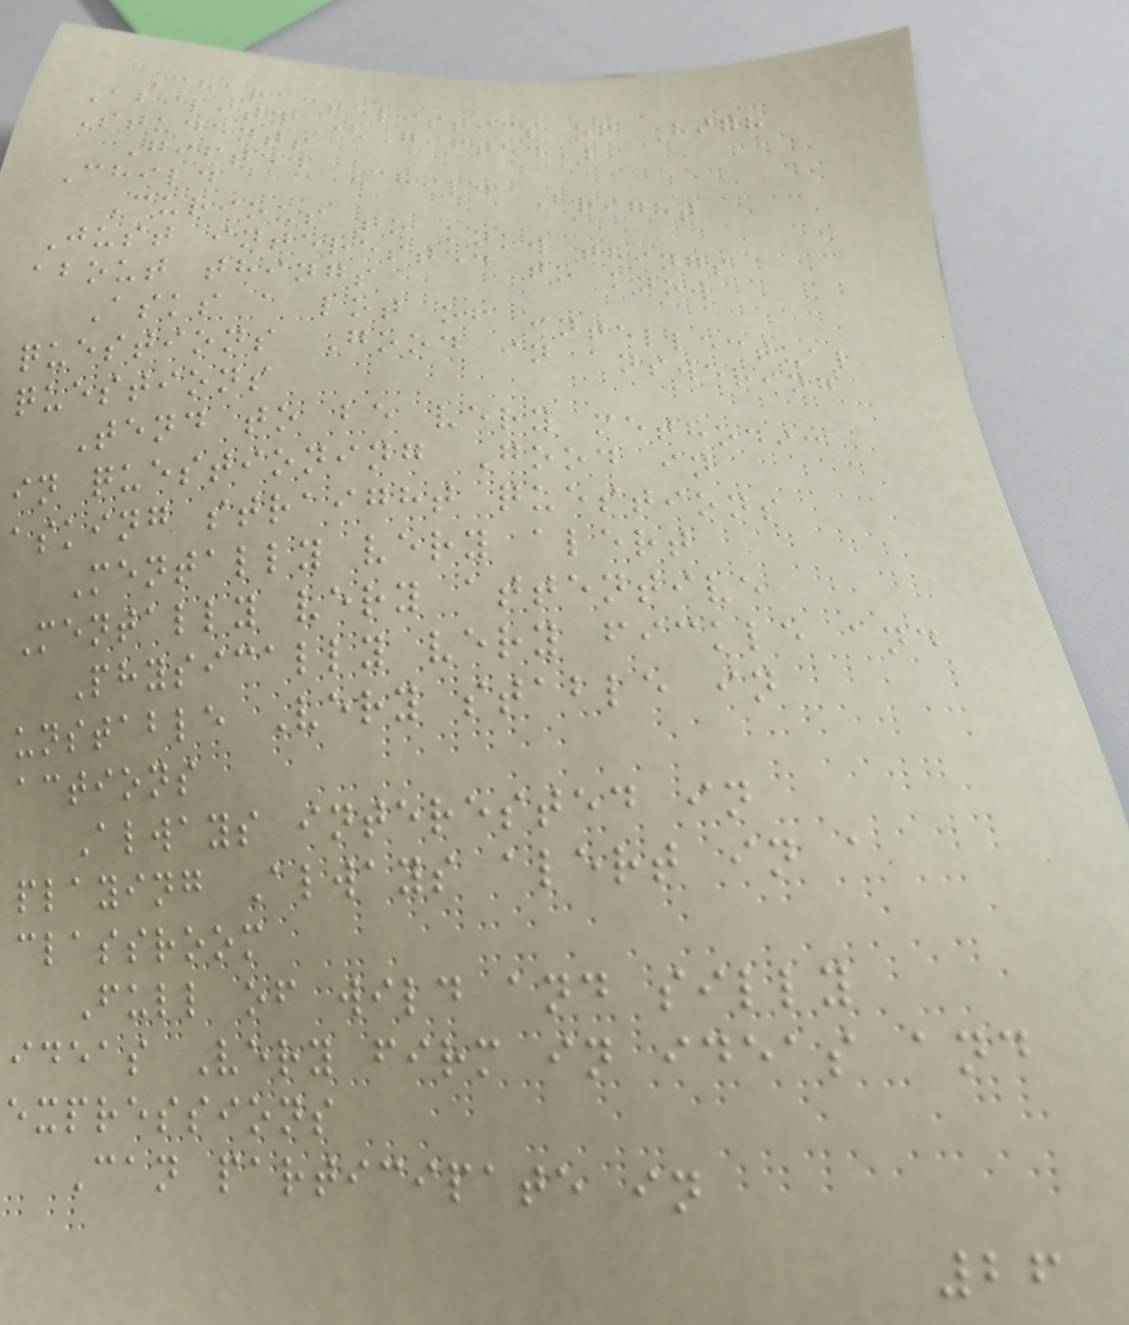Characteristics of High
Ability (Gifted)
Students
Gifted Child Bright
Child
Curious to know things
Just interested to know
about things
Asks a lot of intellectual
questions Good in answering
questions
Tend to be very methodic
in questioning Good in
asking straight questions
Mentally very alert
Mentally very attentive
Physically very fickle and
unstable Very stable in
actions
Always interested in
playing Always alert in a
classroom
Full of wild and silly
ideas Very firm in ideas and
expressions
Can participate in
26
